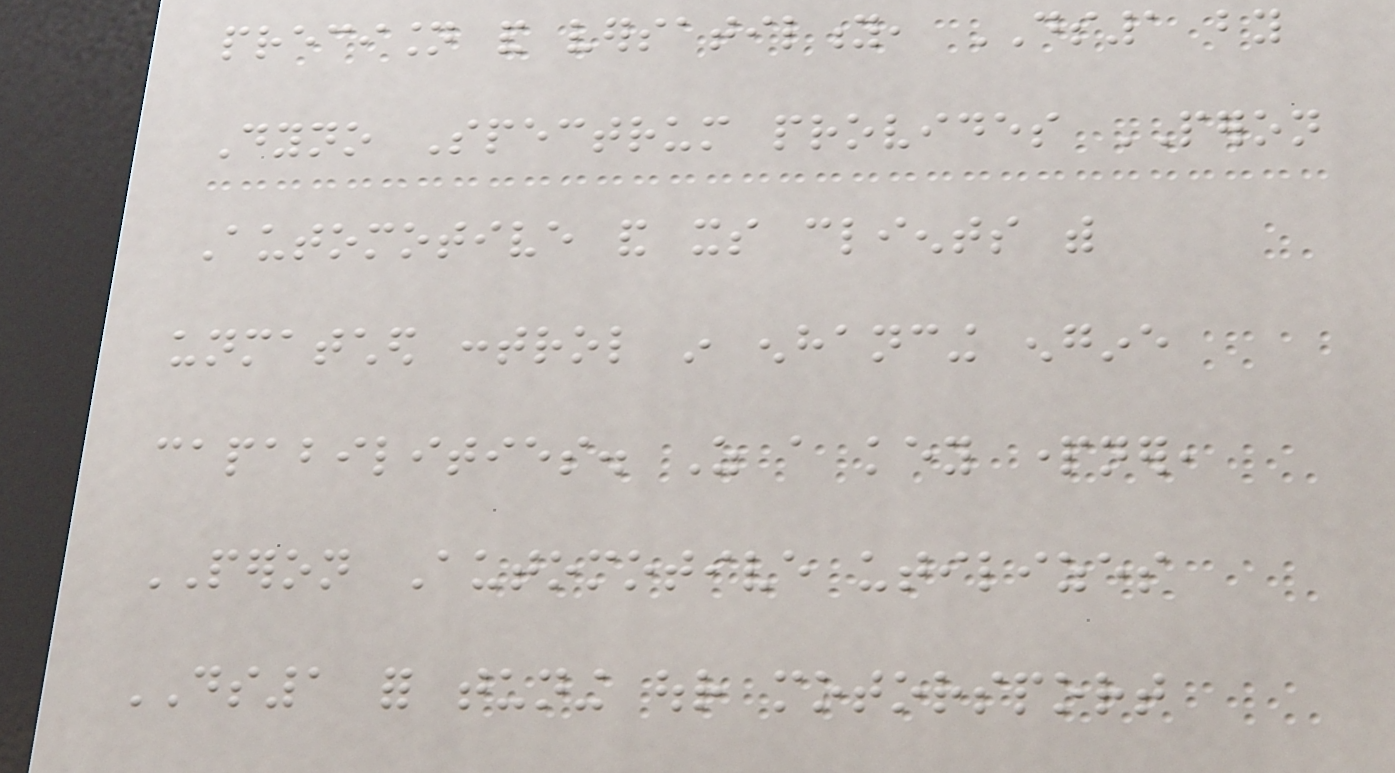precision and versatility, DS1 by
Dyno Spectrum provides PERON
Automotive and its clients with
unmatched control in enhancing engine
capabilities. As a key partner,
PERON Automotive utilizes
DS1 for tuning our motorsport
